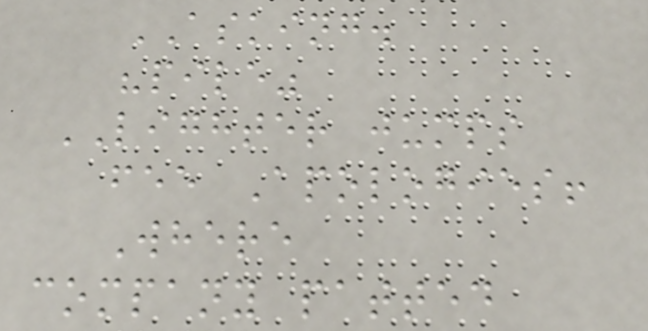ASKING.
"pile"
LIGHTER jumps
fee Apologies!
Where
company patted
